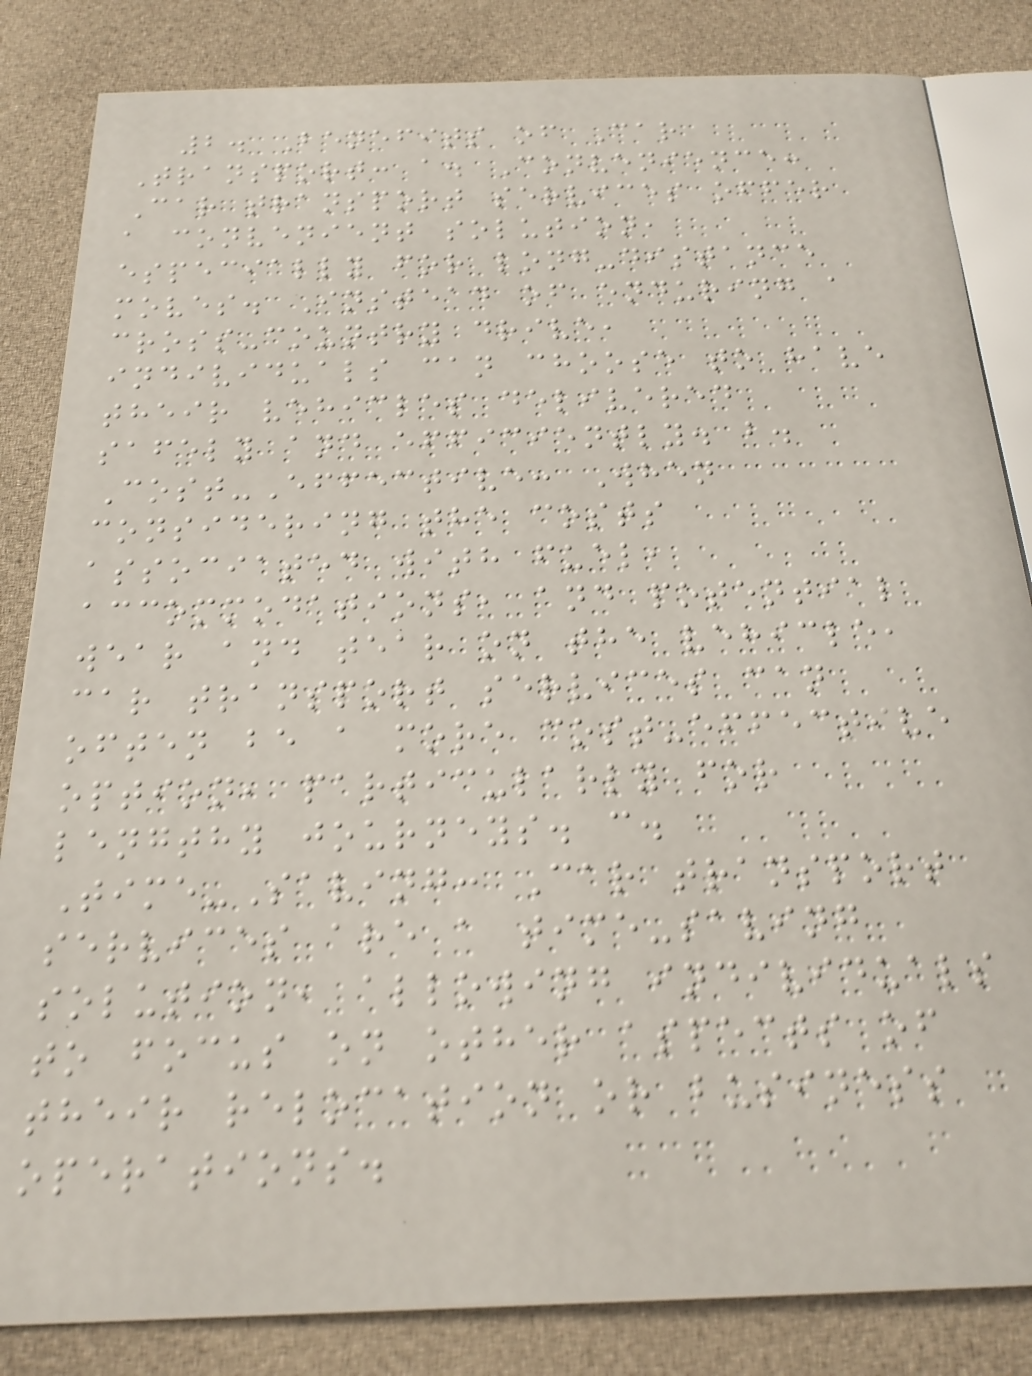2. Benefits of Car
Transport: a. Convenience:
Car transport services offer
a convenient solution,
especially for long-distance
moves. Instead of enduring a
cross-country drive,
individuals can choose to have
their vehicles delivered
safely and efficiently. b.
Cost-Effective: When
considering the costs
associated with fuel,
accommodations, and potential
wear and tear on the vehicle,
car transport services can
often be a more cost-effective
option, particularly for
lengthy journeys. c.
Time-Saving: Car transport
services are a time-saving
solution, allowing individuals
to focus on other aspects of
their relocation or business
operations.
